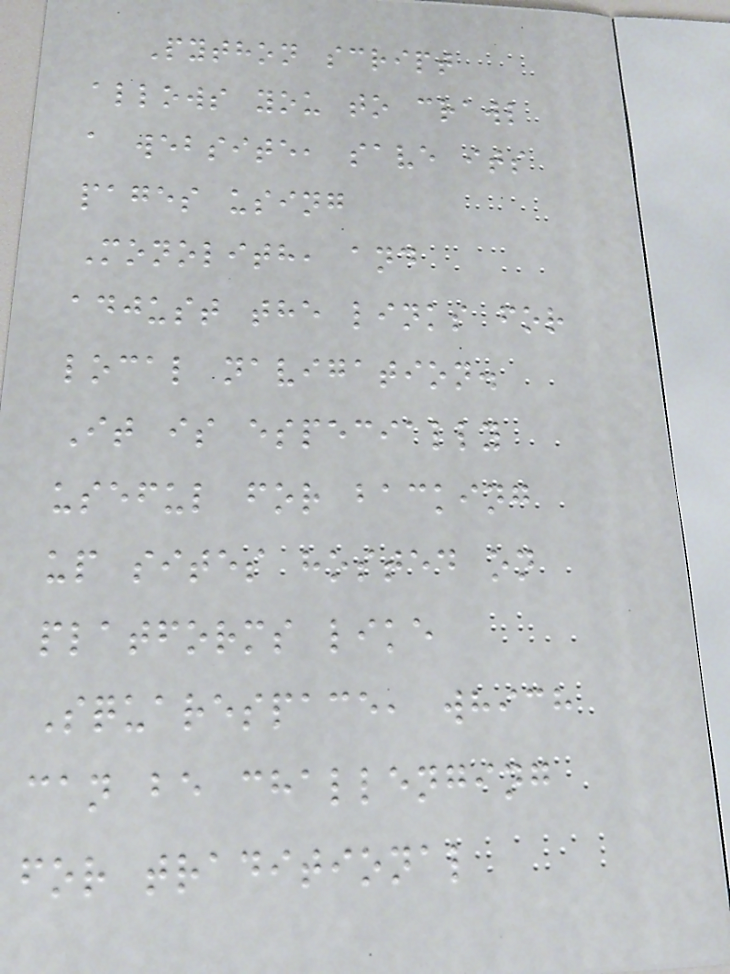Python script
allows you to crawl
a website, save its
pages using
Monolith, and
adjust the links for
local navigation.
It is especially
useful for backing
up sites hosted on
platforms like
Squarespace, which
can be challenging
for traditional
